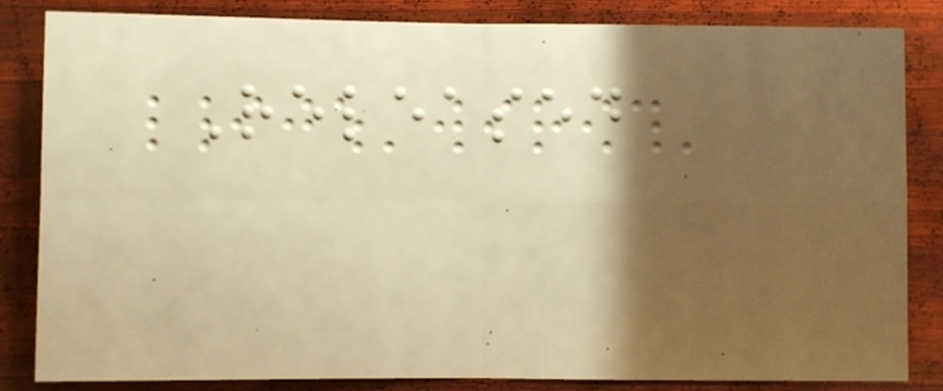Released
